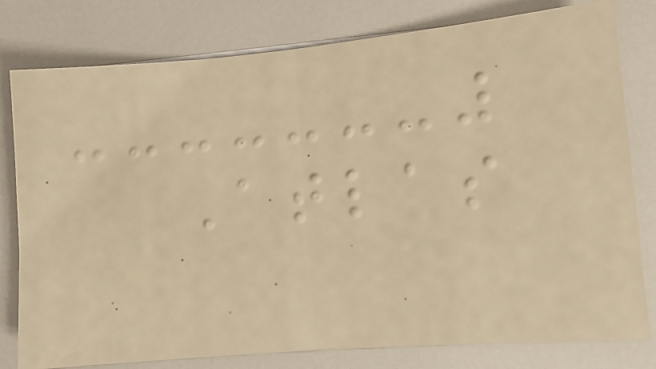Atlas
